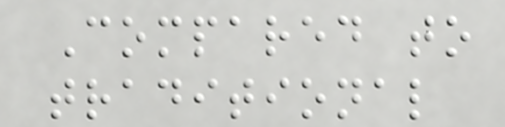Compared to
traditional
